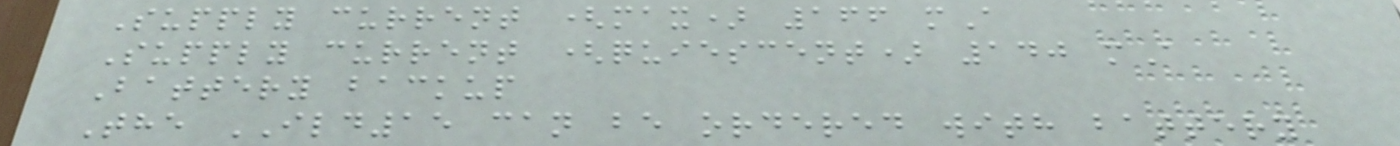Supply current (max) 166 mA
Supply current (quiescent) 140 mA
Battery backup
The ILD15 can be ordered with battery
